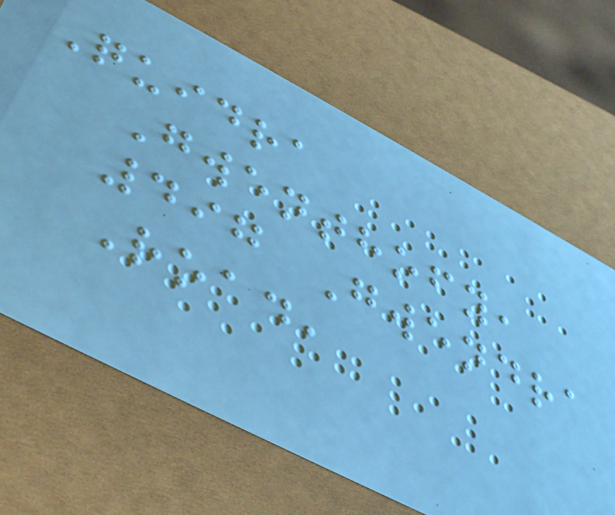Quidra
Gwenthofy,
497 Gwendra
Road,
